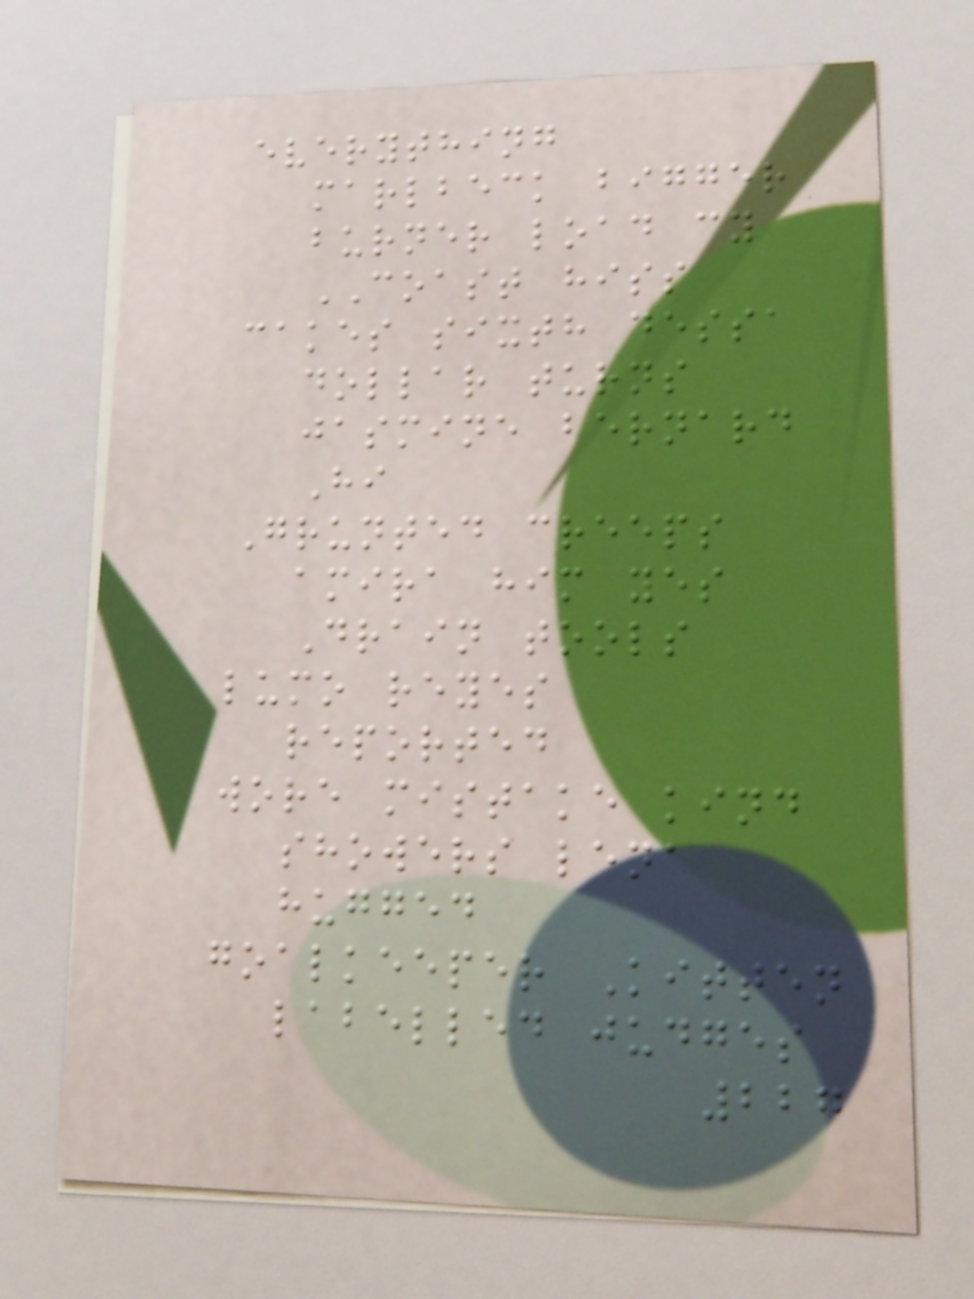everything
marlbeck bigger
burner load cy
COAST hiss
cakes sixth dessa
dollar turns
jasmine bernard
Hi
Grunted creeps
amira him yes
Drain tools
lumo reyes
reported
wore mistake kind
showers lena
hugged
goalkeeper Kitten
labelled judges
227
